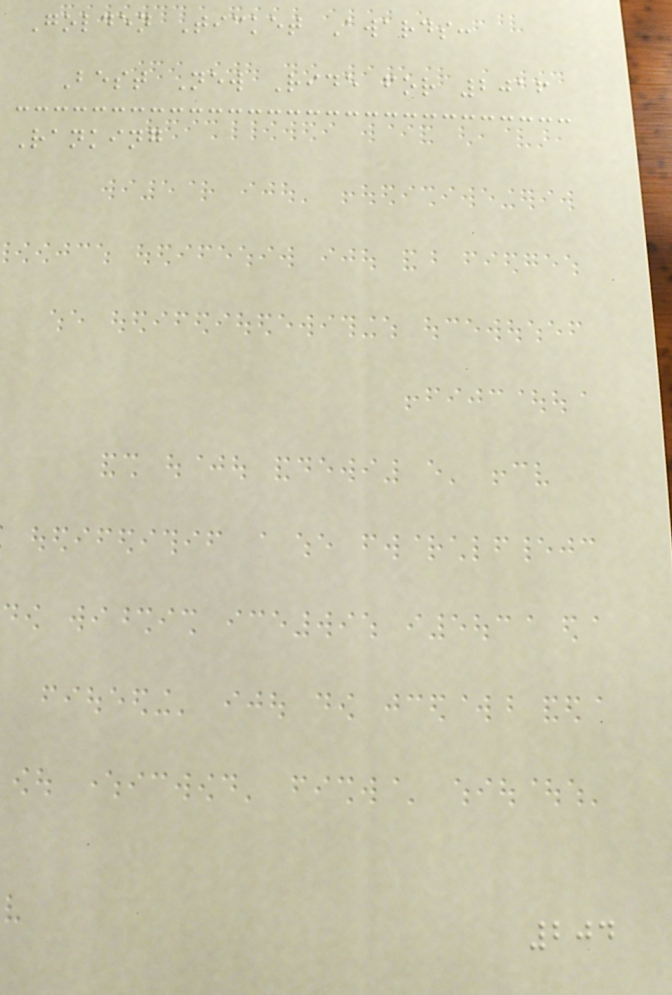Golden Ticket Awards:
Best New Ride for 2016
Ranking
204
